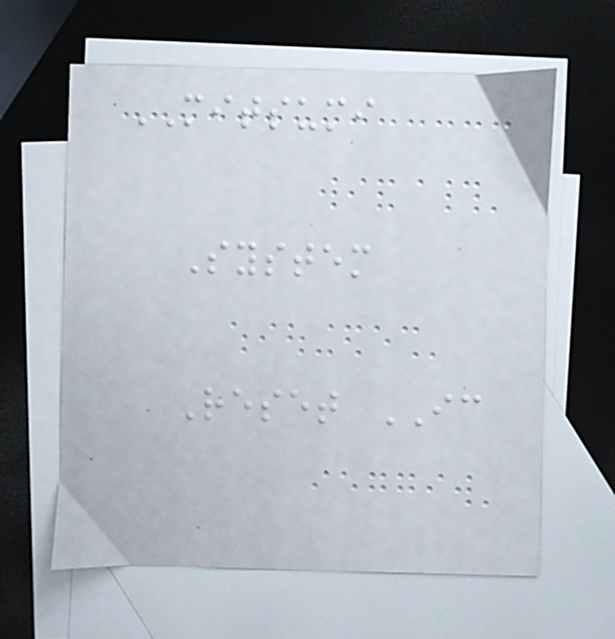MITSUMI
System
Reset IC
